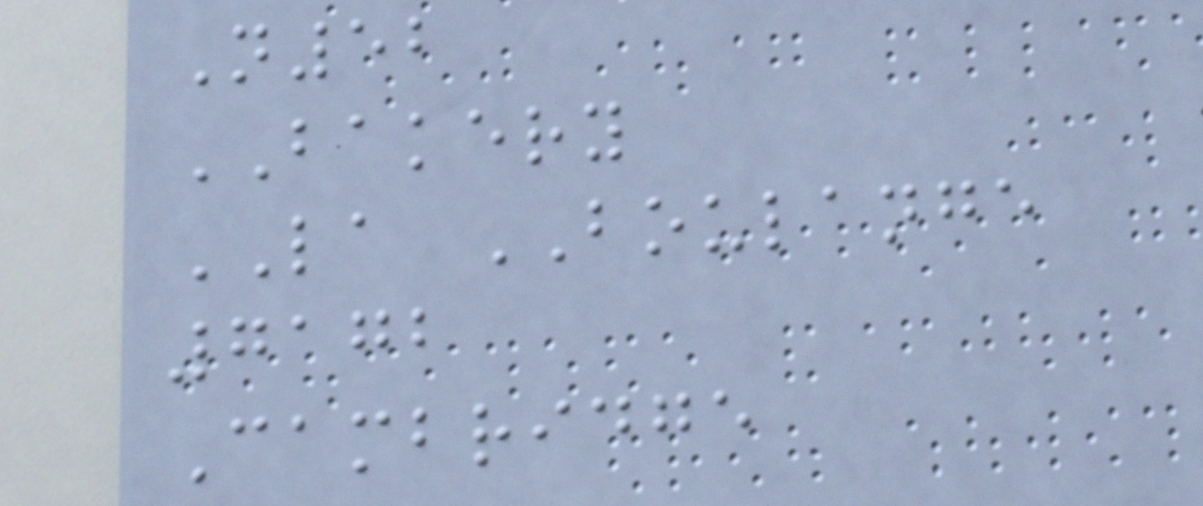N52
BAKERY
LA BOULANGE
7172
Cambridge
